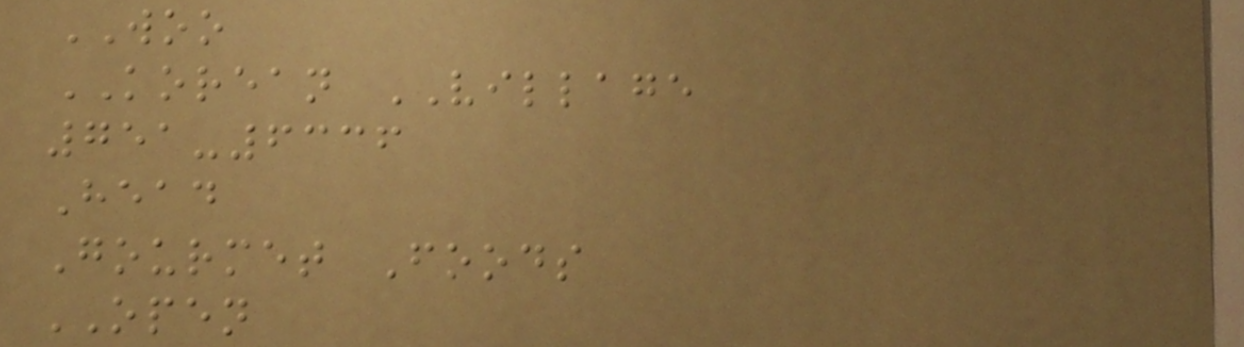WOO
KOREAN VILLAGE
751-6336
Head
Gourmet Foods
OPEN
